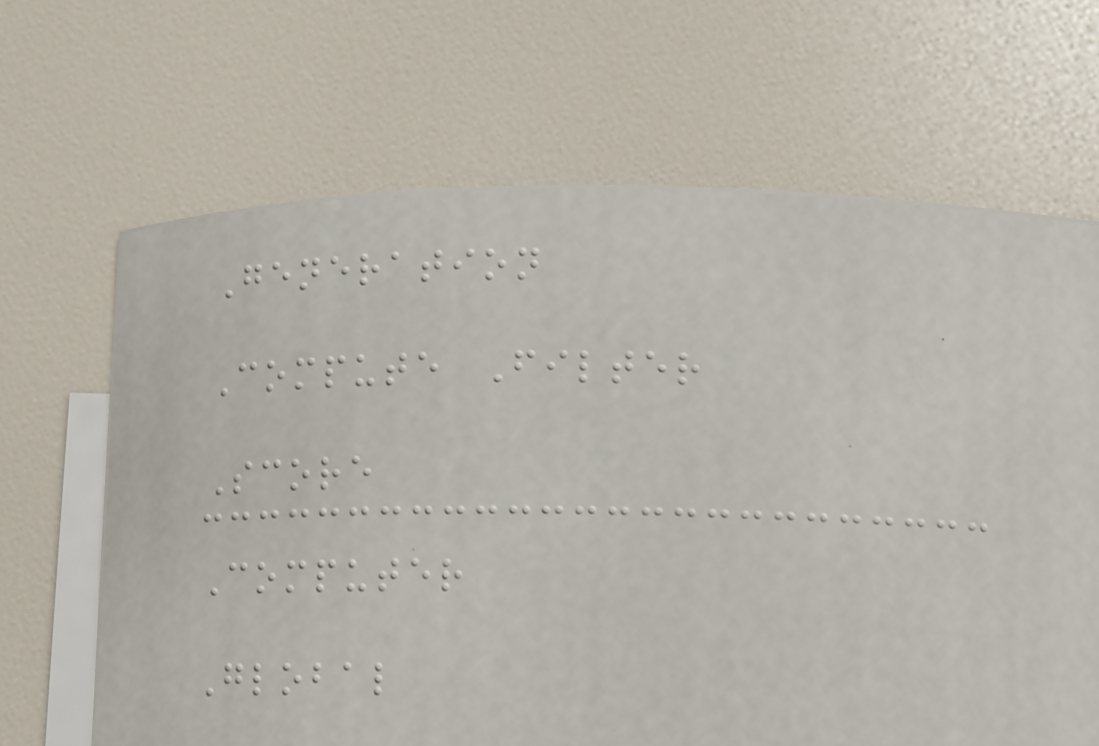Generation
Compute Filter
Score
Computer
Global
